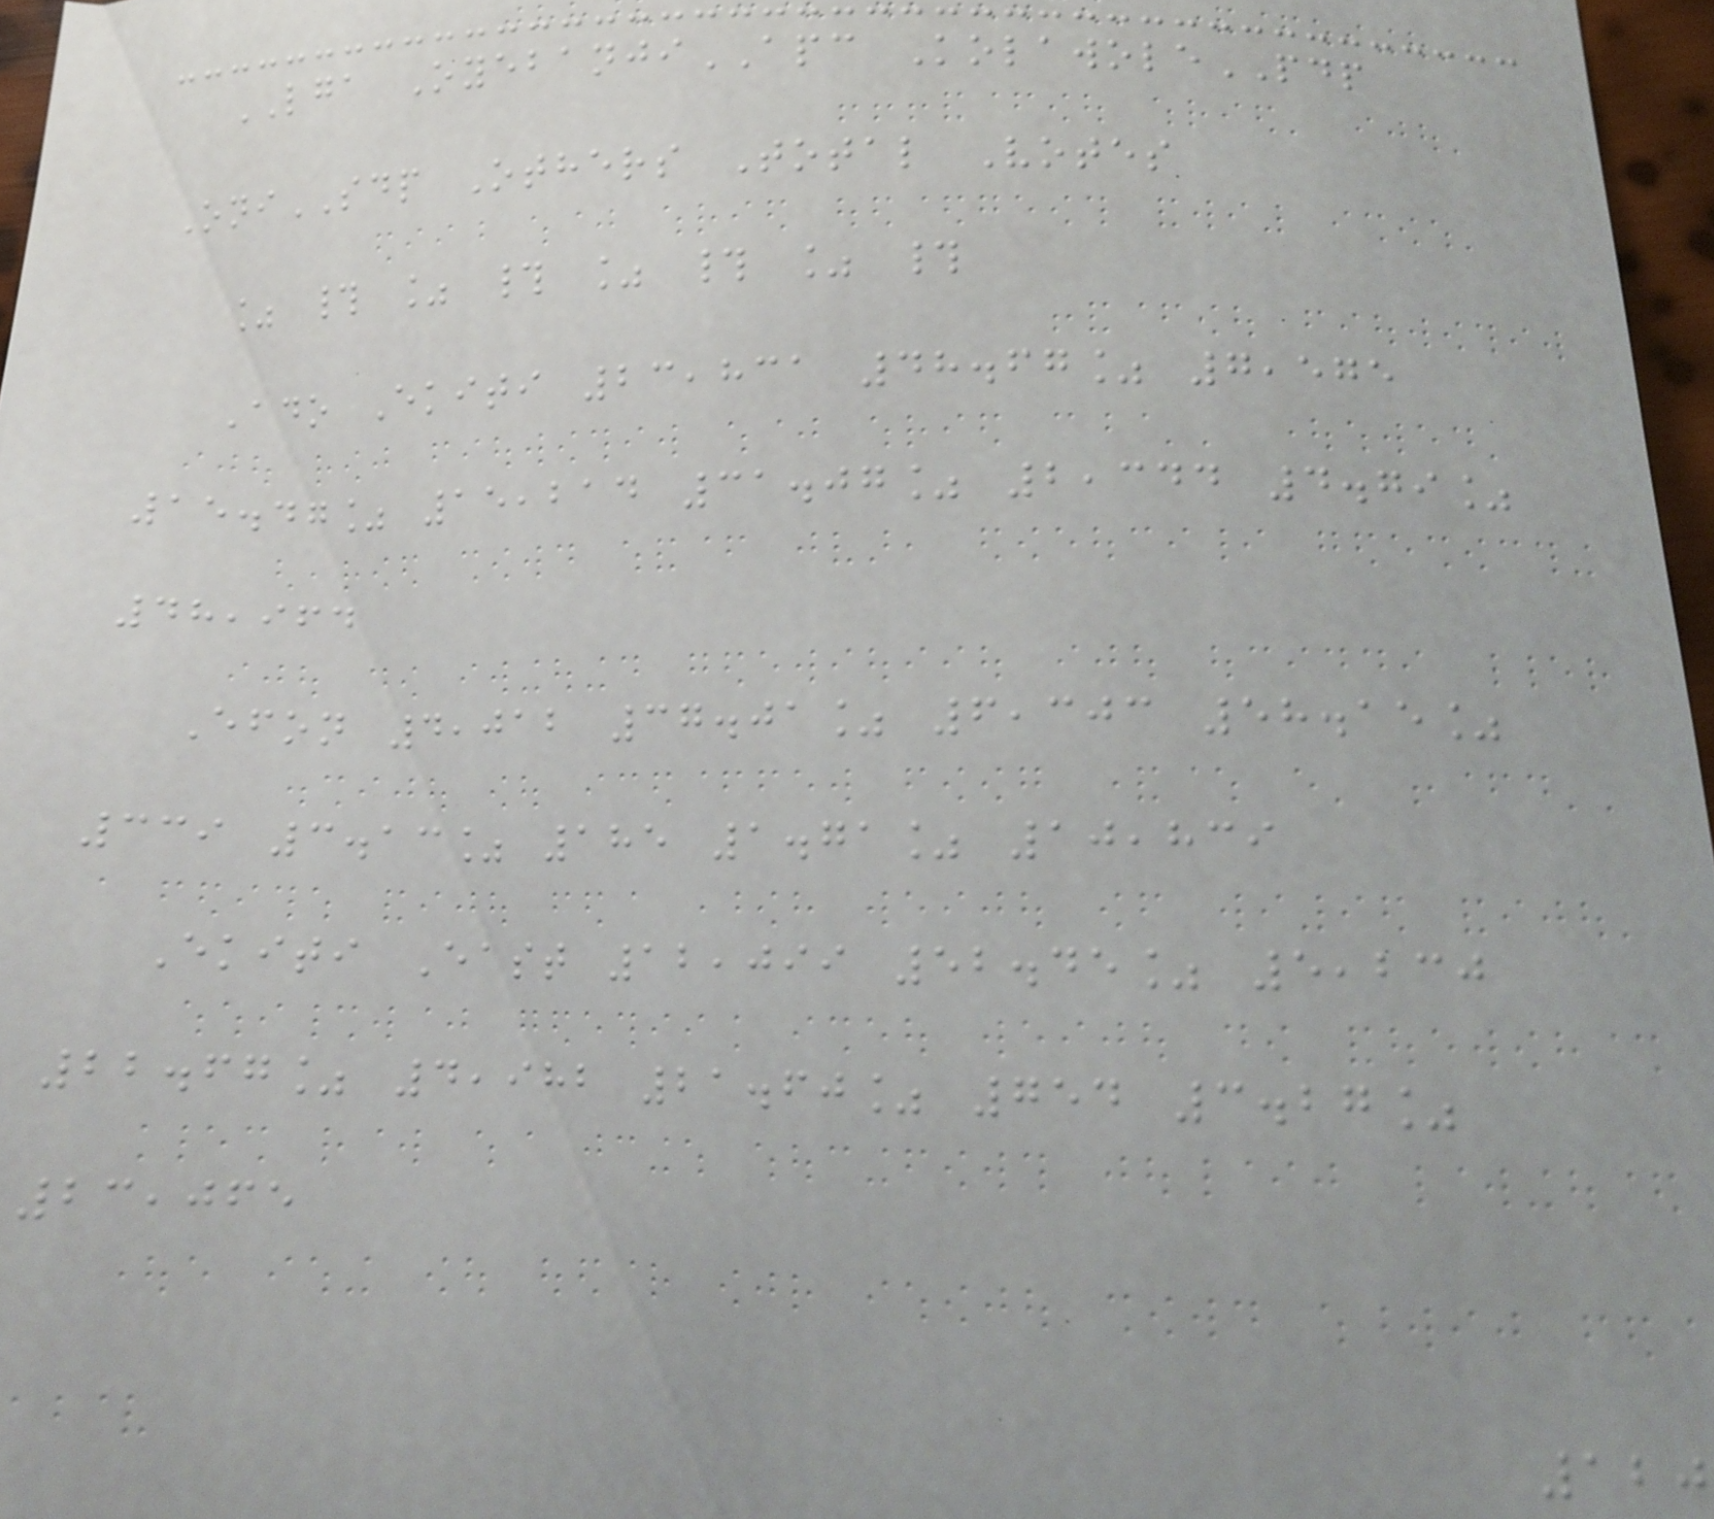LGA OyebanjiAPC KolawolePDP
OniSDP Others Total Votes
% # % # % # % #
Ado Ekiti 23,831 48.67% 7,575
15.47% 15,214 31.07% 2,344 4.79%
48,964
Efon 4,012 37.01% 6,303 58.15%
339 3.13% 185 1.71% 10,839
Ekiti East 12,099 52.45% 5,230
22.67% 4,982 21.60% 754 3.27%
23,065
120
